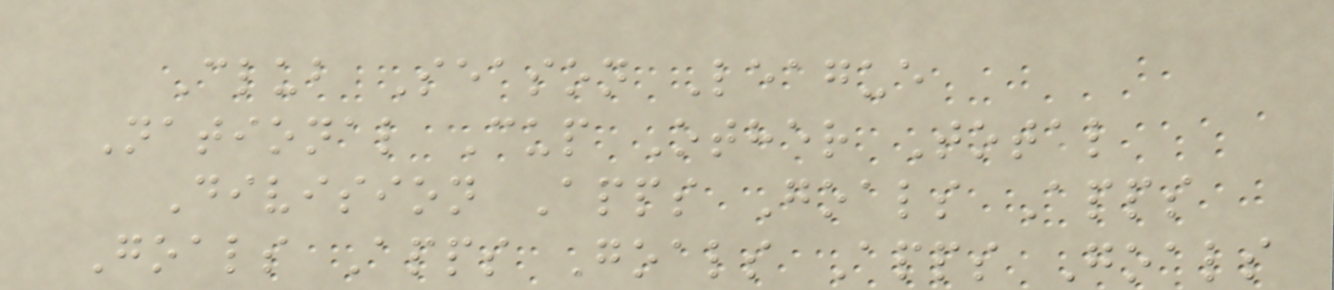Club Season League
National Cup Other Total
Division Apps Goals Apps
Goals Apps Goals Apps Goals
